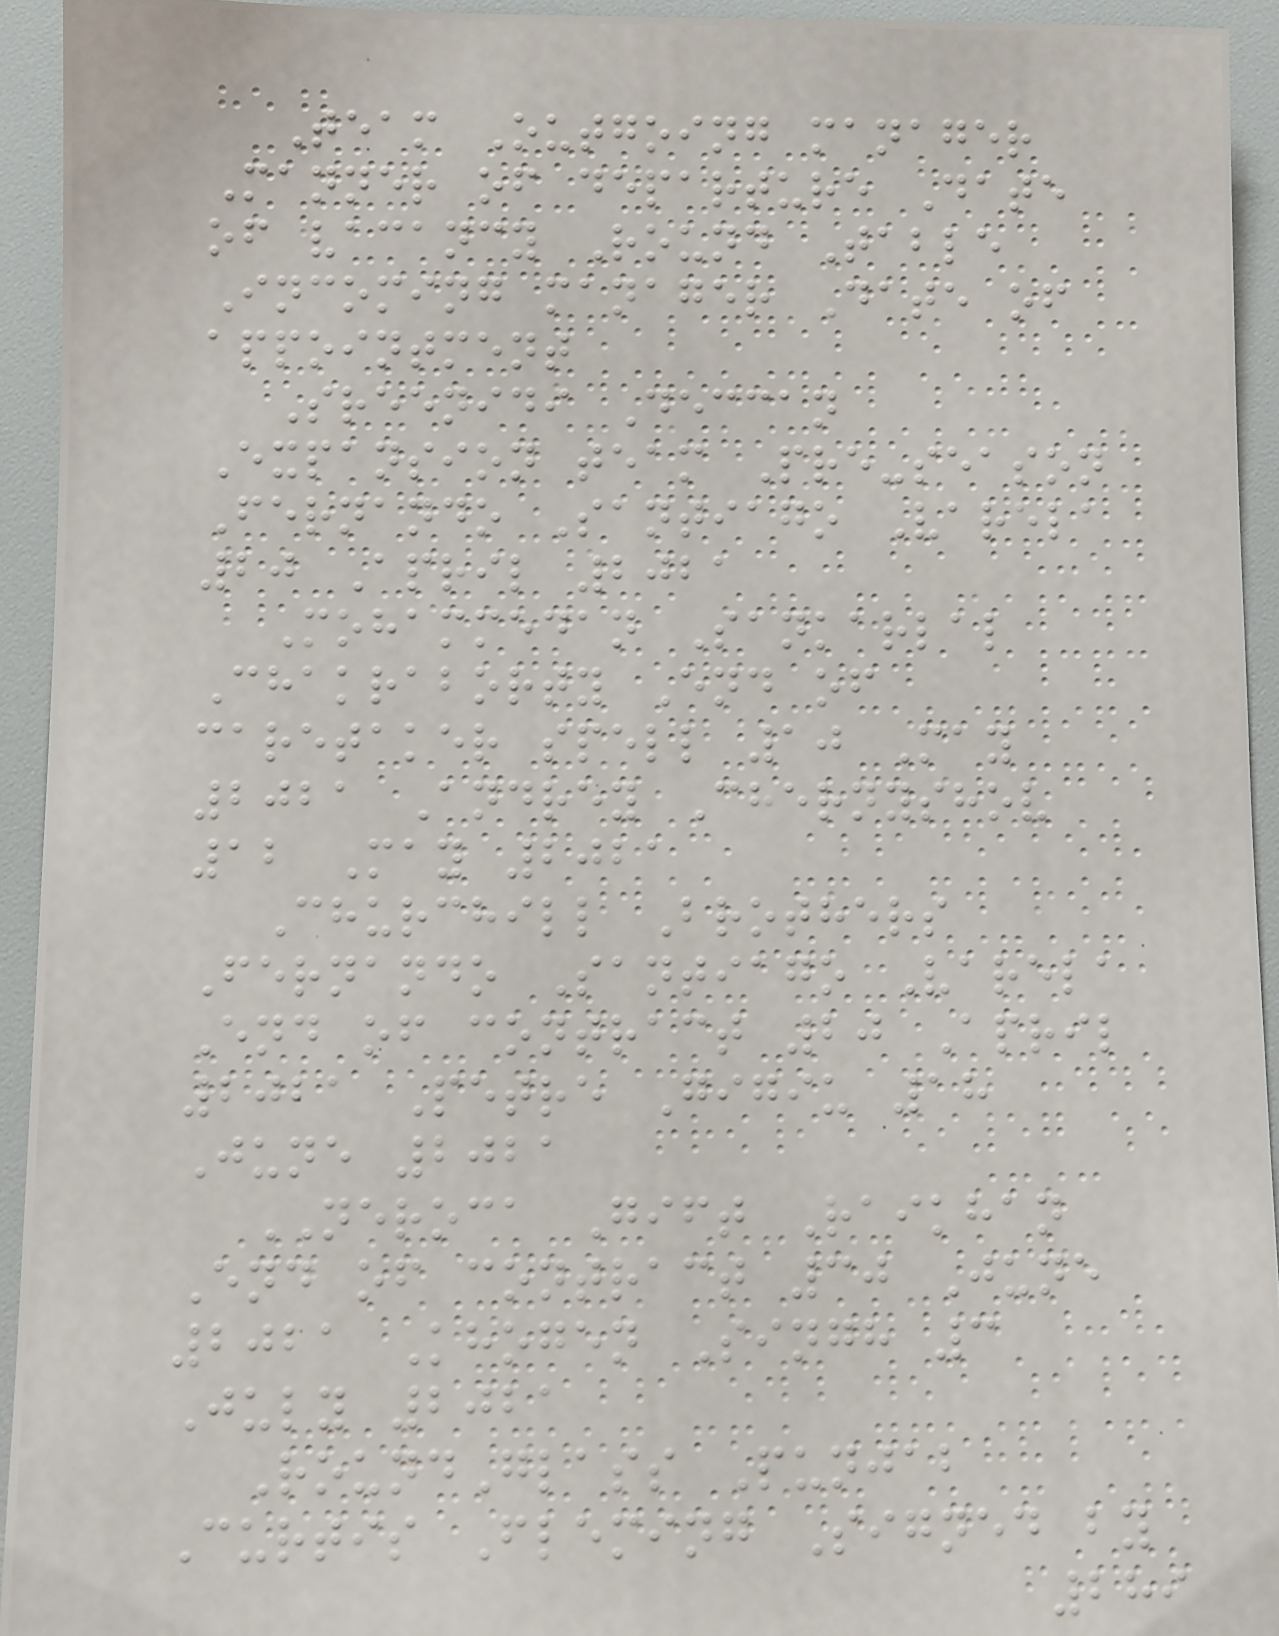Team Outgoing manager
Manner of departure Date
of vacancy Round Table
Incoming manager Date of
appointment
Sreenidi Deccan
Expansion team Pre-season
Fernando Santiago Varela
20 April 2021
Mohammedan Sankarlal
Chakraborty End of
caretaker spell 10 May
2021 Andrey Chernyshov
12 May 2021
Churchill Brothers
Fernando Santiago Varela
End of contract 20 April
2021 Petre Gigiu 18
June 2021
NEROCA Gift Raikhan
End of contract 30 June
2021 Khogen Singh 3
July 2021
RoundGlass Punjab
Curtis Fleming Signed by
289
